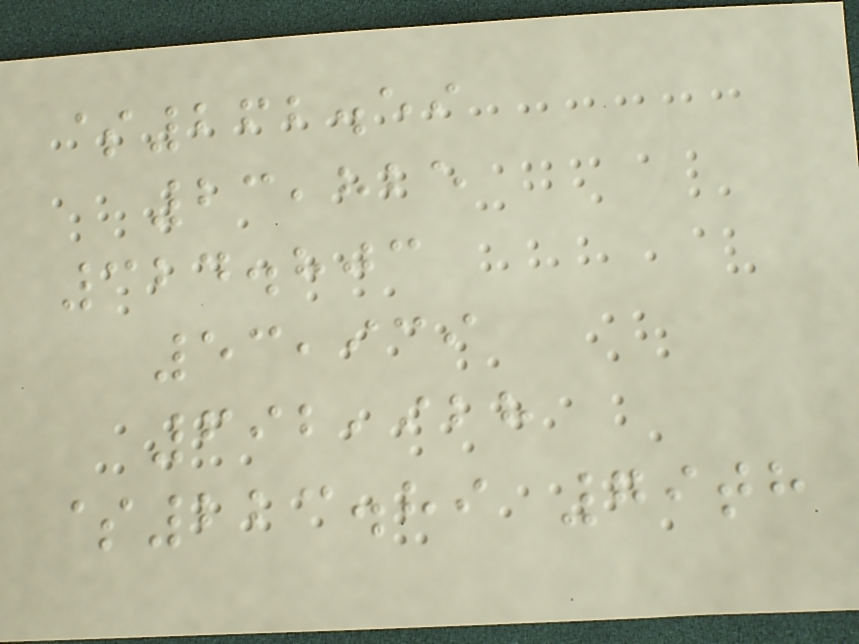$262.59
23,825
324.803
53,939
692,928
$223.89 79th
